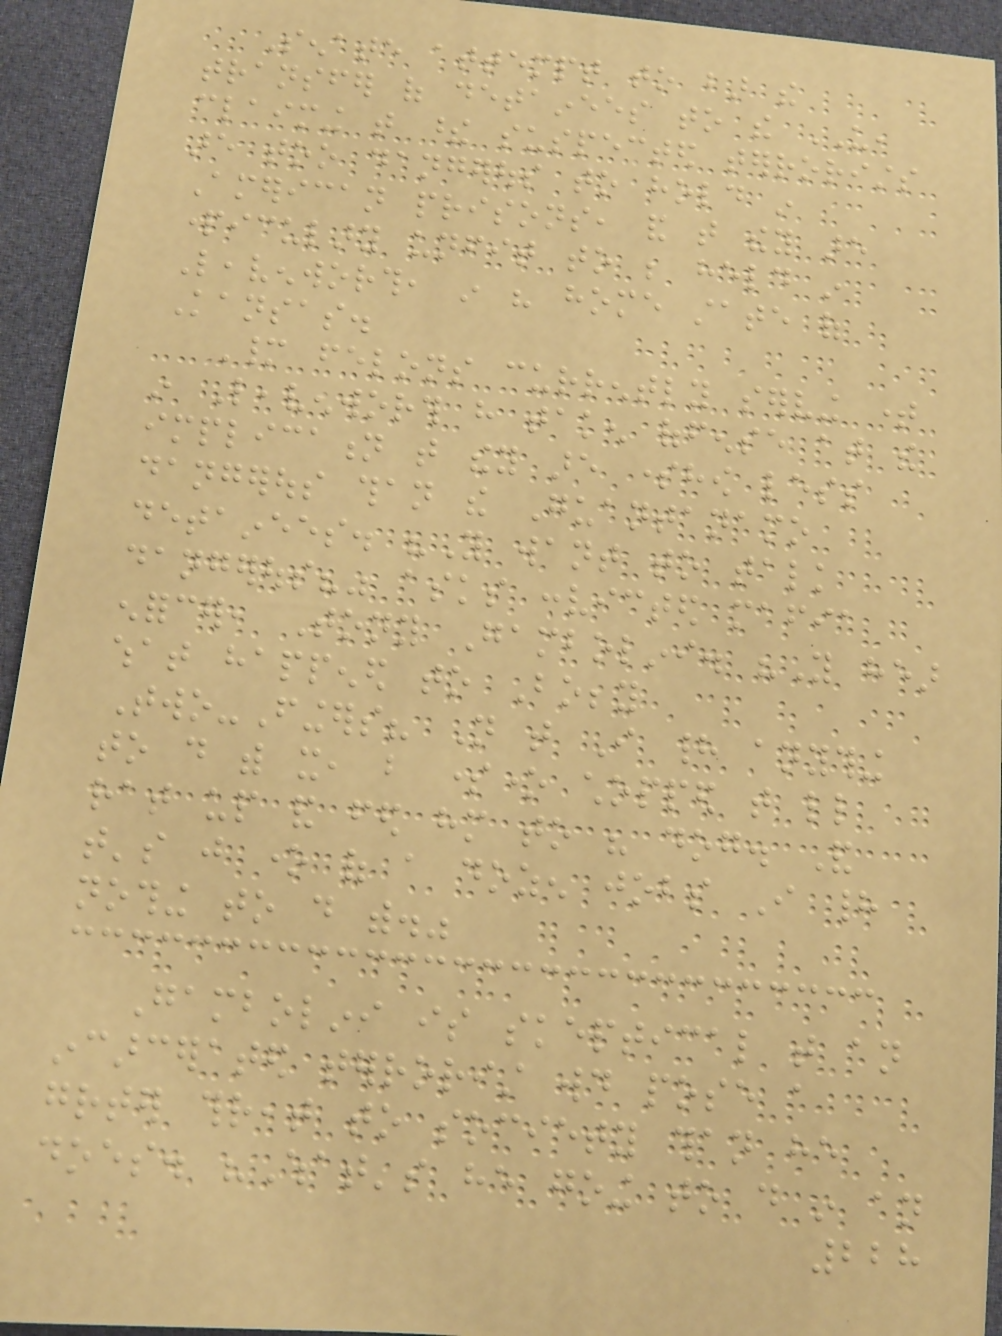Senate attempt to bar the
transfer of detainees to the US,
claiming that these suspected terrorists
are too dangerous to hold in
American prisons, and that they are
particulary unfit to be held in
Leavenworth, in his home state of
Kansas.
Many felons currently serving time
in Leavenworth have taken offense at the
implication that they are somehow less
dangerous than the Guantanamo
detainees. "You want to talk
dangerous?" asks convicted mafia
enforcer, Tony Gambolini. "You hear
what happened to Bobby
Two-Fingers? Not that I had anything
to do with it, but someone chopped that little
rat up and fed him to his dog. And
that's just one of a dozen jobs I had
nothing to do with."
Gambolini is skeptical that an
incarcerated terrorist would pose a
greater threat to society than he
does. "What's he going to do in an
228
